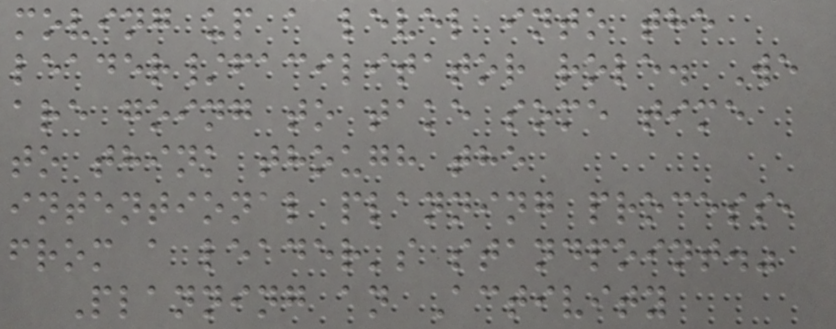moving up a level into the
leader/facilitator role. We
are going to take some time
to think though the
intentional planning process,
from a leader's standpoint."
Planning an Activity
